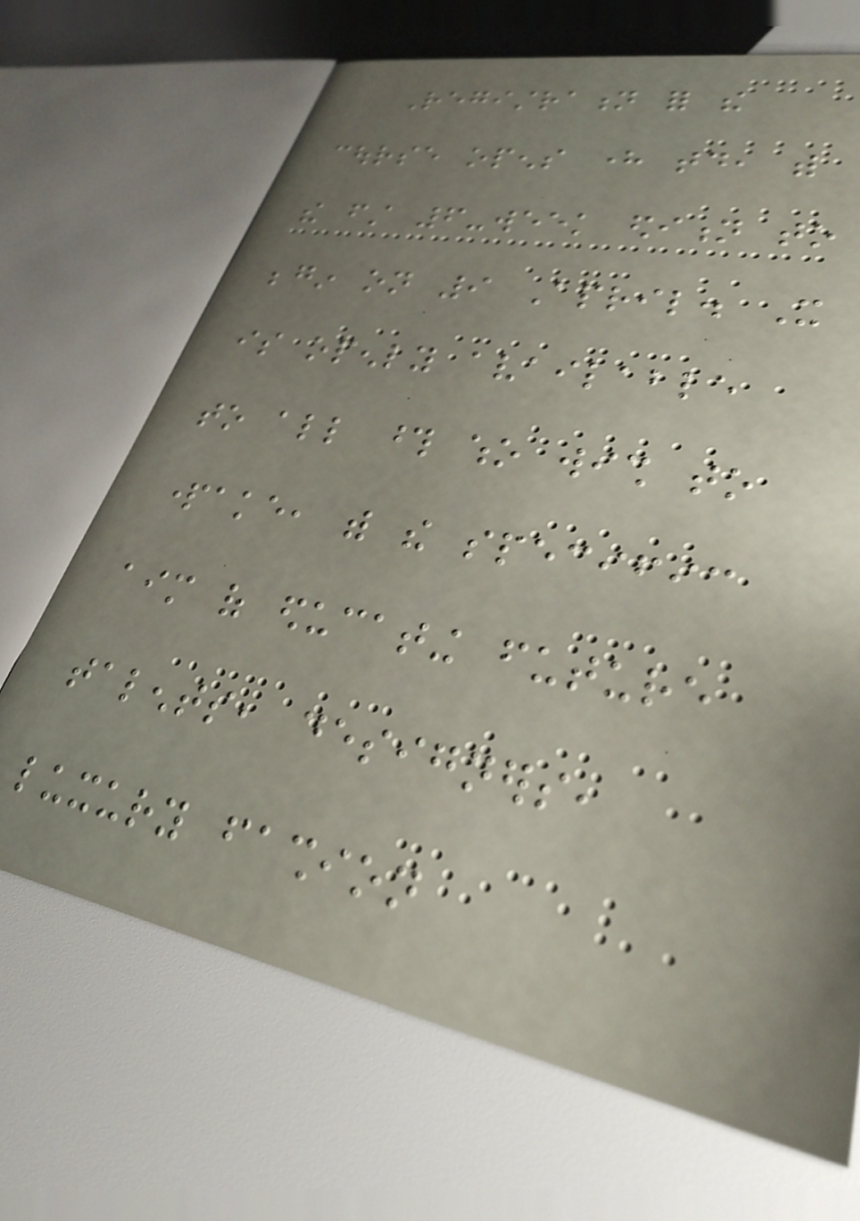Registration for the
course opens here today, with
the first 6-week edition to
begin on 9 April. It
is openly available
to all those who wish to
partake, with the specific
aim of educating future
talents, designers,
luxury fashion
